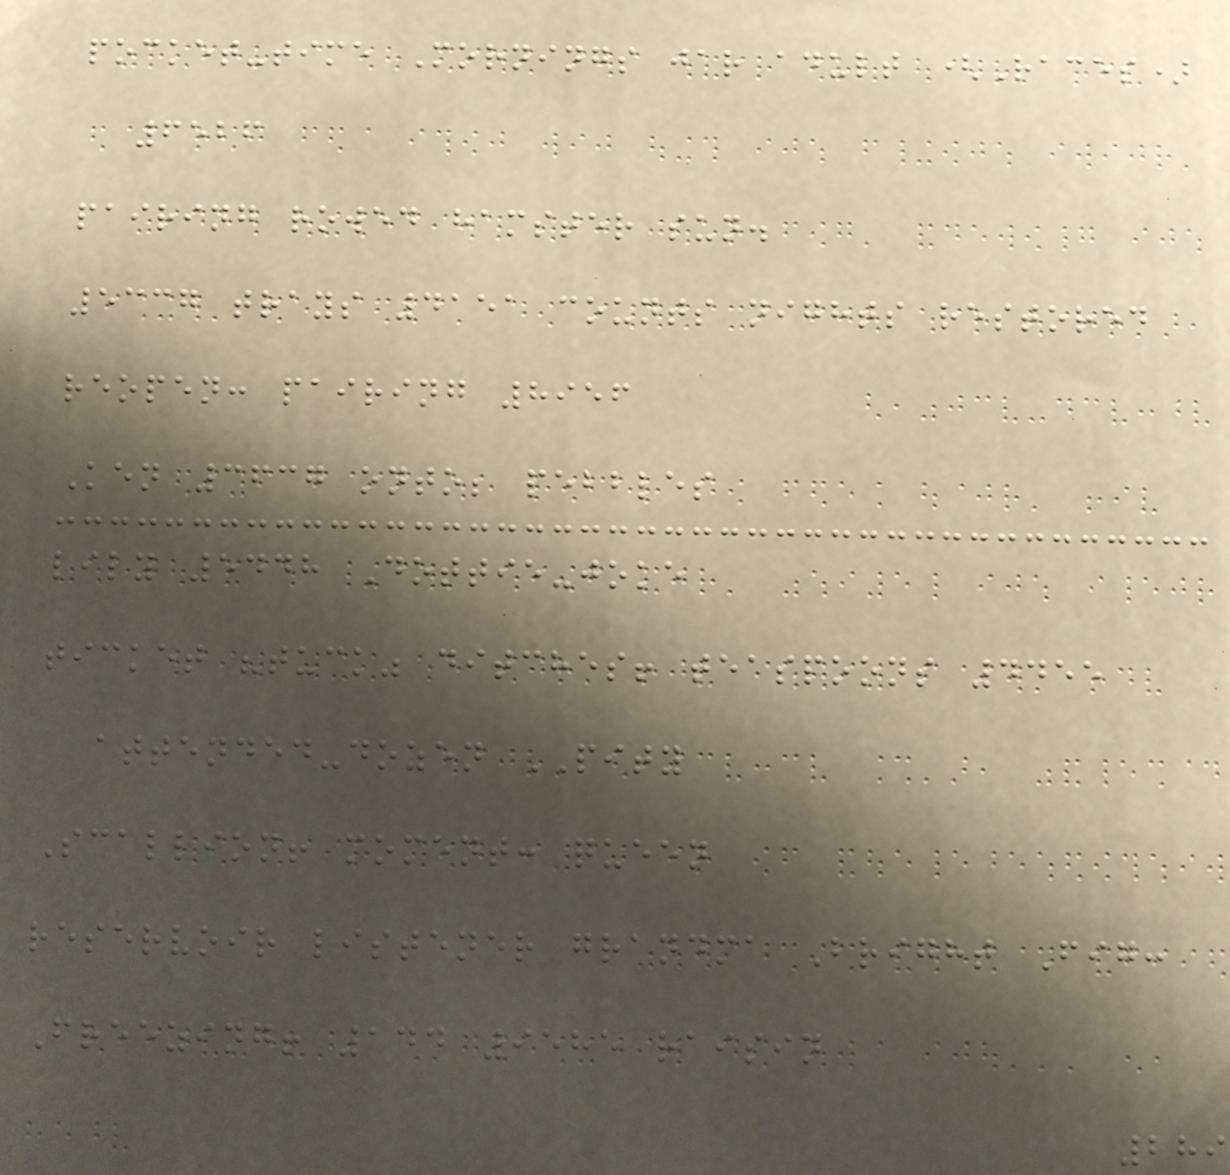pocket-time Mornings jar adult (Races)
6526
pairing rowed hamster sun.
5337 trays 4151 counts nights restored
reopen: pairing 8956
Ken 3637 onto; pebbles
lily 5448 Dottie-joke
ticket "tuck" ditches! teaspoons 4455
attended-dozen PITY
Scallion! moment: queen
reservoir listener grandma Bright Fig:
Freezing! 144 9585 raisin
289
